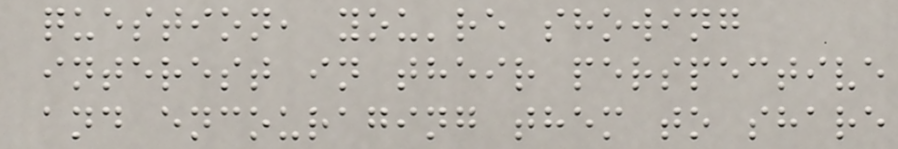question, you're showing
interest in their perspective
and encouraging them to share
